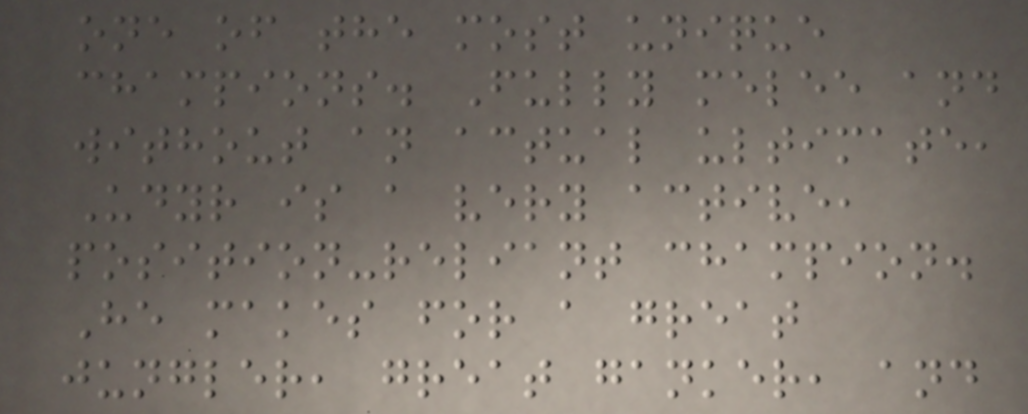one of the most unique
champions. Fully melee and
without an actual ultimate,
Udyr is a very active,
position-reliant champion.
He makes for a great
jungler, great ganker, and
